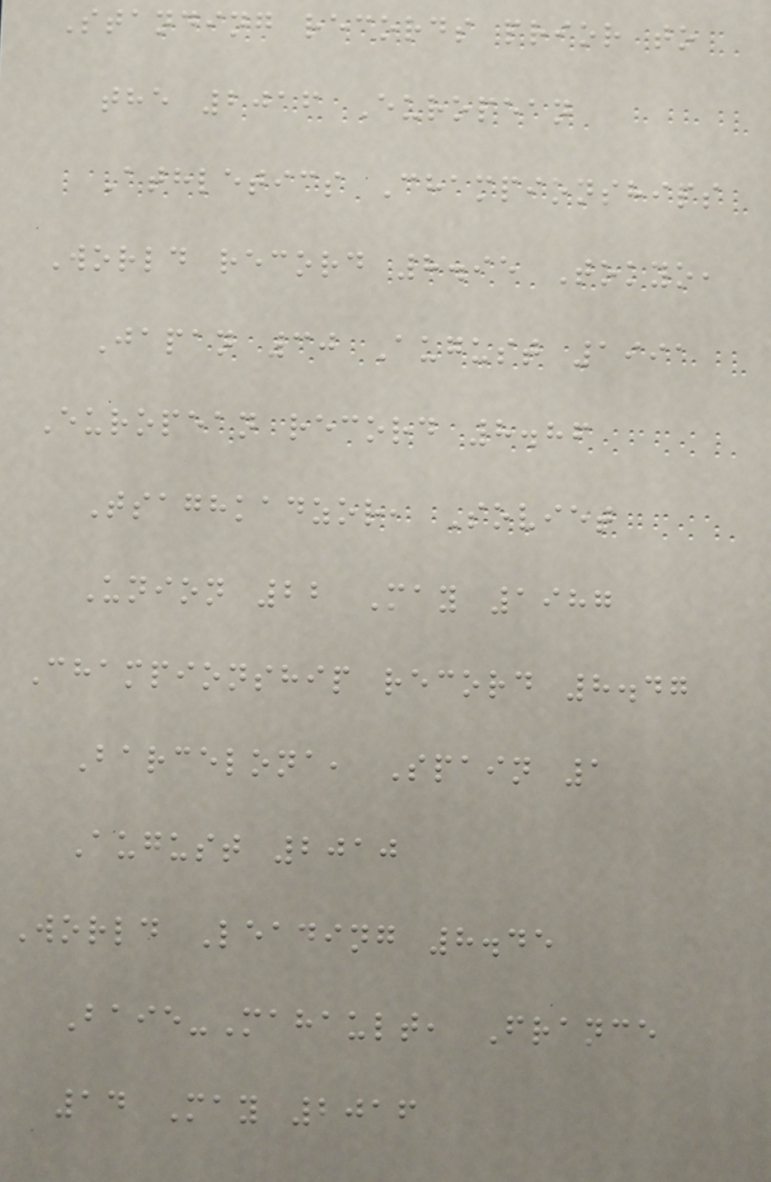Standing records prior to
the 2016 European
Athletics Championships
World record 8.95 Tokyo,
Japan 30 August 1991
European record 8.86
Tsaghkadzor, Soviet
Union 22 May 1987
Championship record 8.47
Barcelona, Spain 1
August 2010
World Leading 8.45
Baie-Mahault, France
14 May 2016
